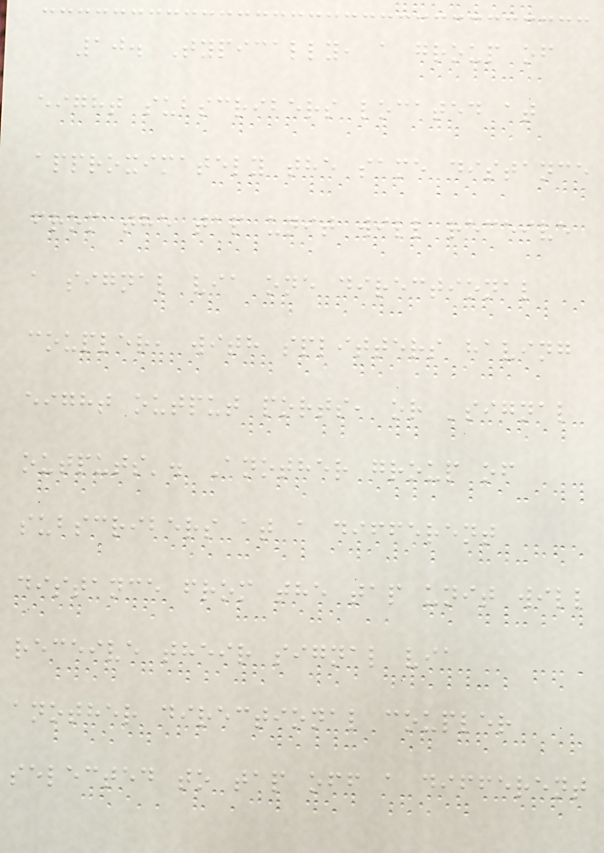10. Typically, a group of
eight subscribers located at
approximately the same distance
from the tap unit will receive
a signal via one directional
coupler, with splitters having
eight output ports, or 'signal
outputs'. Another group of
subscribers at a different
distance from the tap unit will
receive their signal via
another directional coupler
selected to tap off a different
